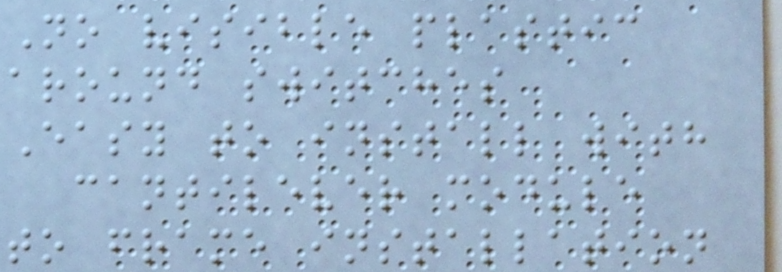No visible plastic
around switches
Easy to install with
cantilever module
to frame installation
